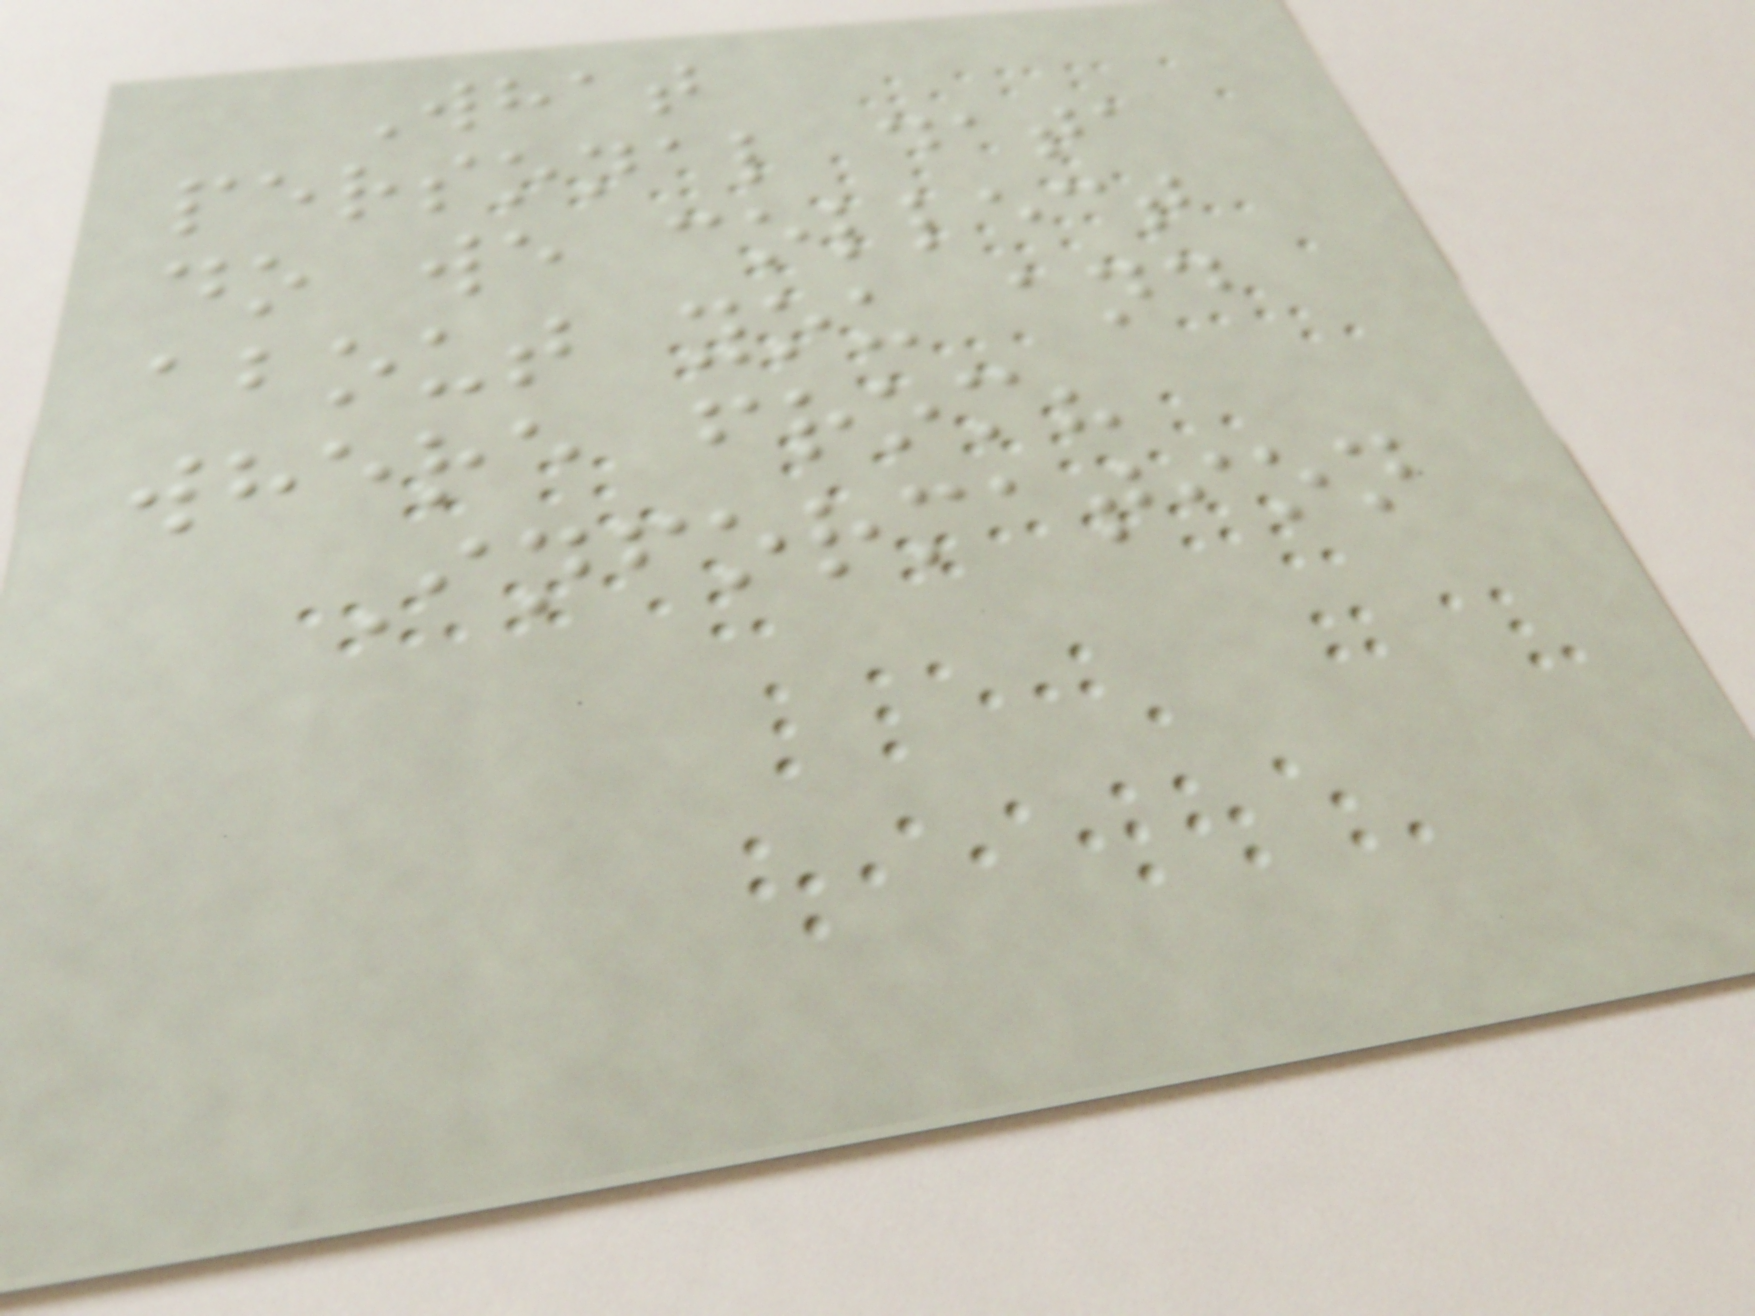What
personal data
do we collect
about you and
where from?
Information
